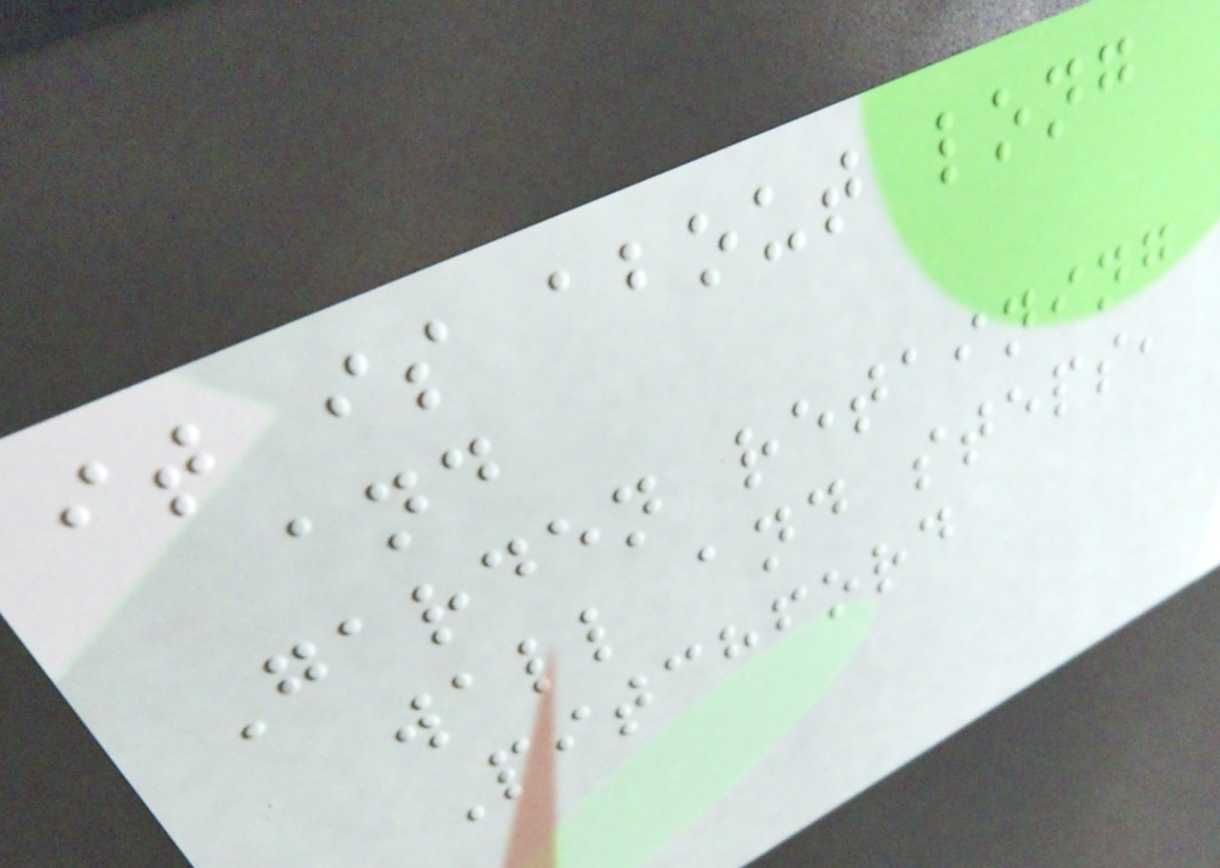it is about long
and
Garden retaining
wall and steps,
Pitchford
